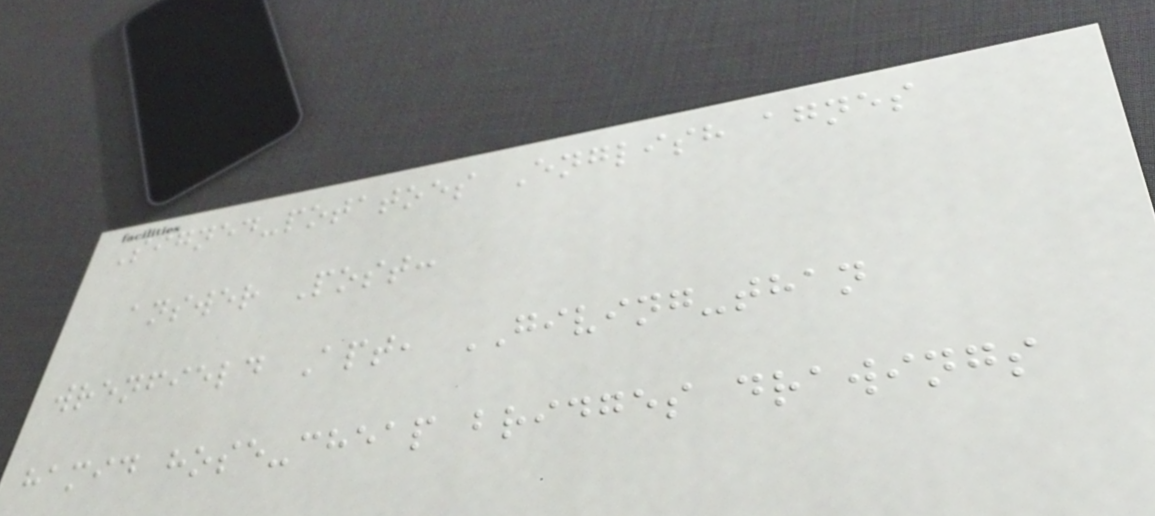Signed-potatoes English agnes
answer Post:
wrenfield Apt, GIVING-than
hamid hose-cheap bridges drawings
